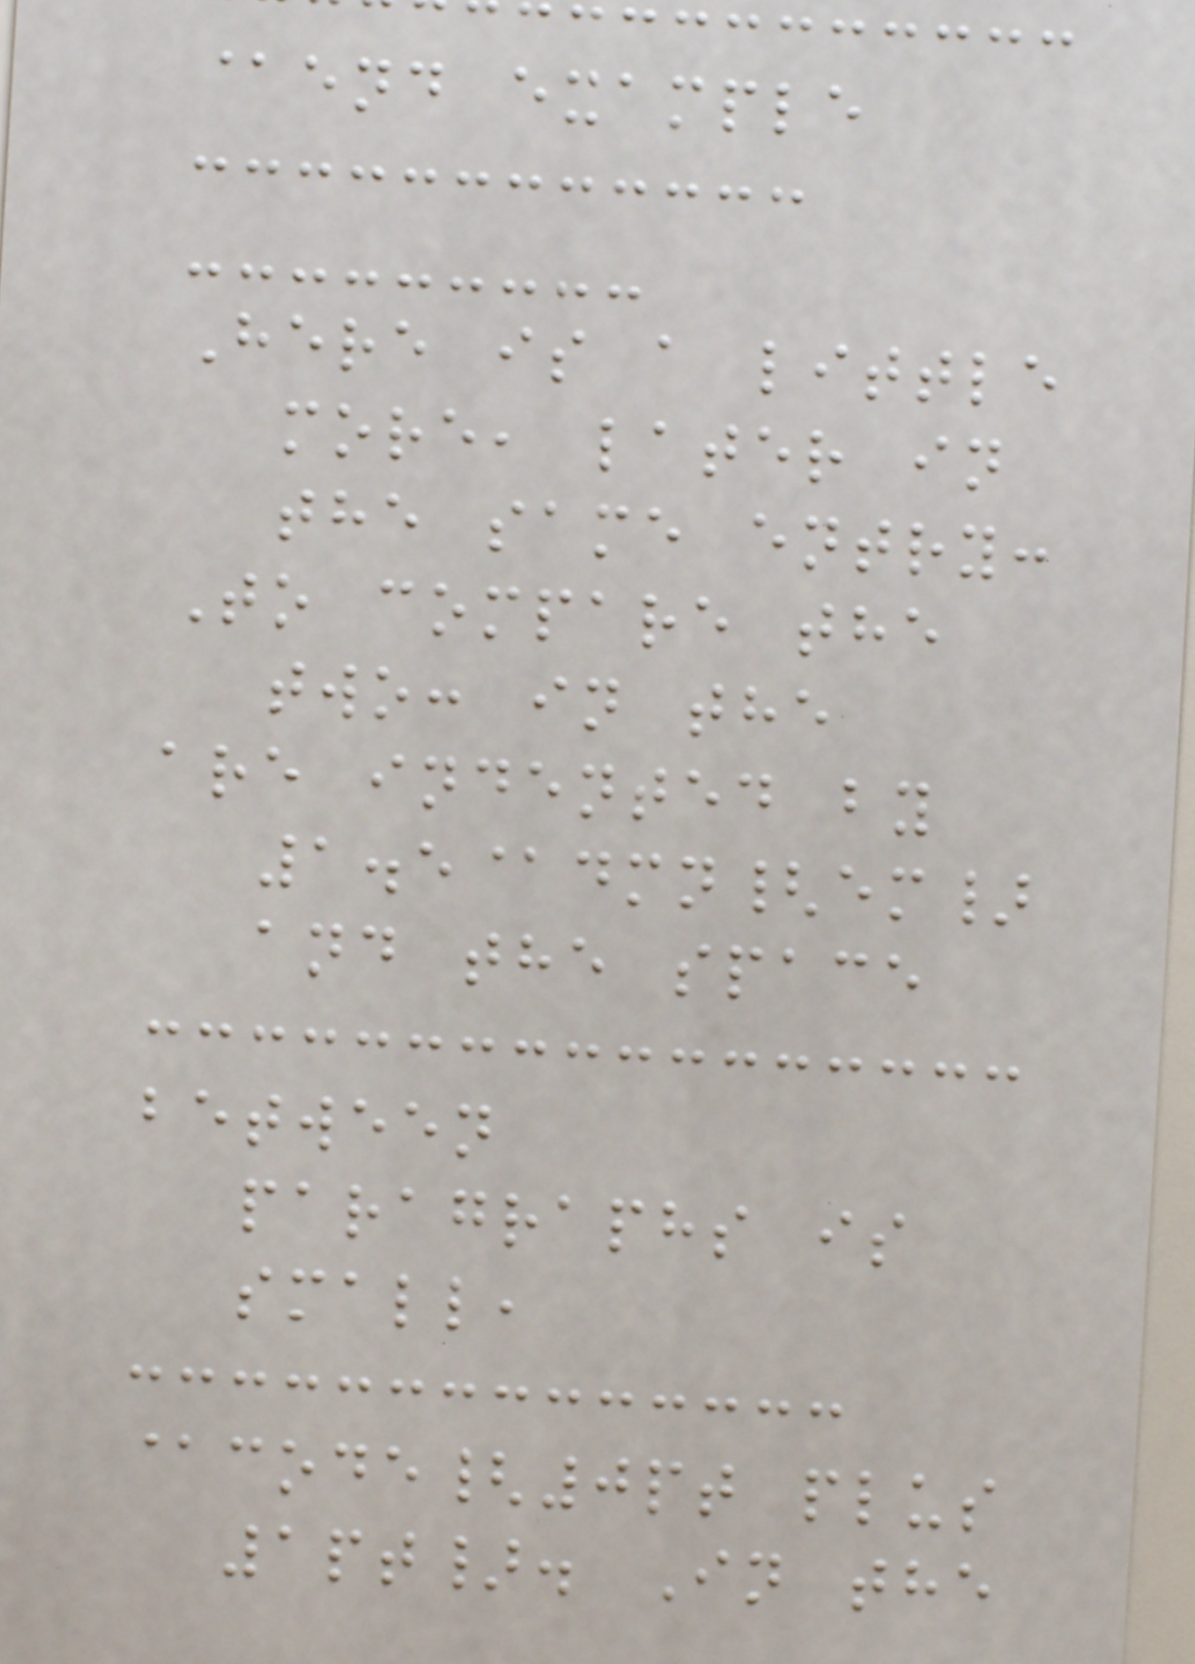@end example
Here is a little
more, later in
the same entry:
To compare the
two: in the
are indented by
1.5@dmn{em}
and the space
between
paragraphs is
small,
@code{0pt plus
1pt}. In the
